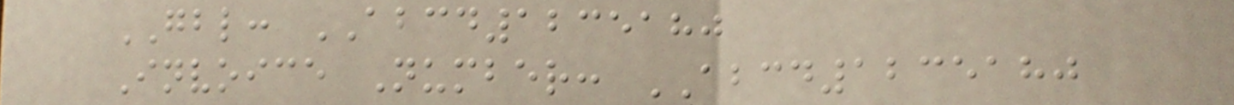GBL: ABCD1235180
Invoice Number: ABCD1235180
